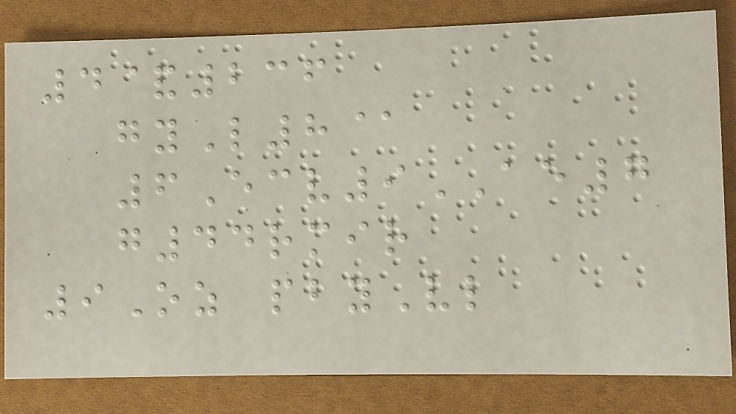4&236
gyL8@
6Ecv9AE7
g44rmir
9Oz pbyVl
